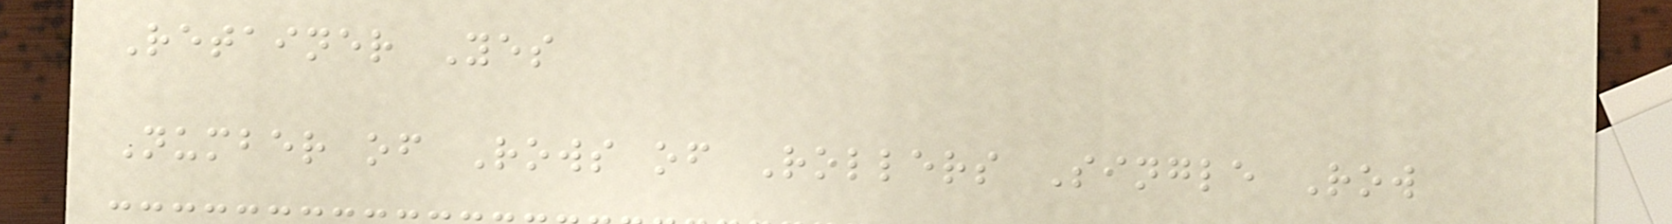Retainer Yes
Number of Rows of Rollers Single Row
